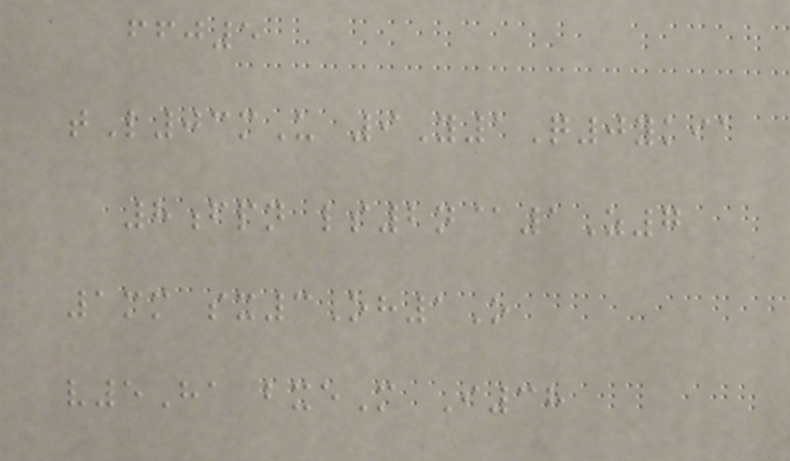ffj5
tL03mU 9Y1Q0ykia
8fpn ls2n@1Z7
1mm sx3Oh1O
v5Ha bxeM I38
